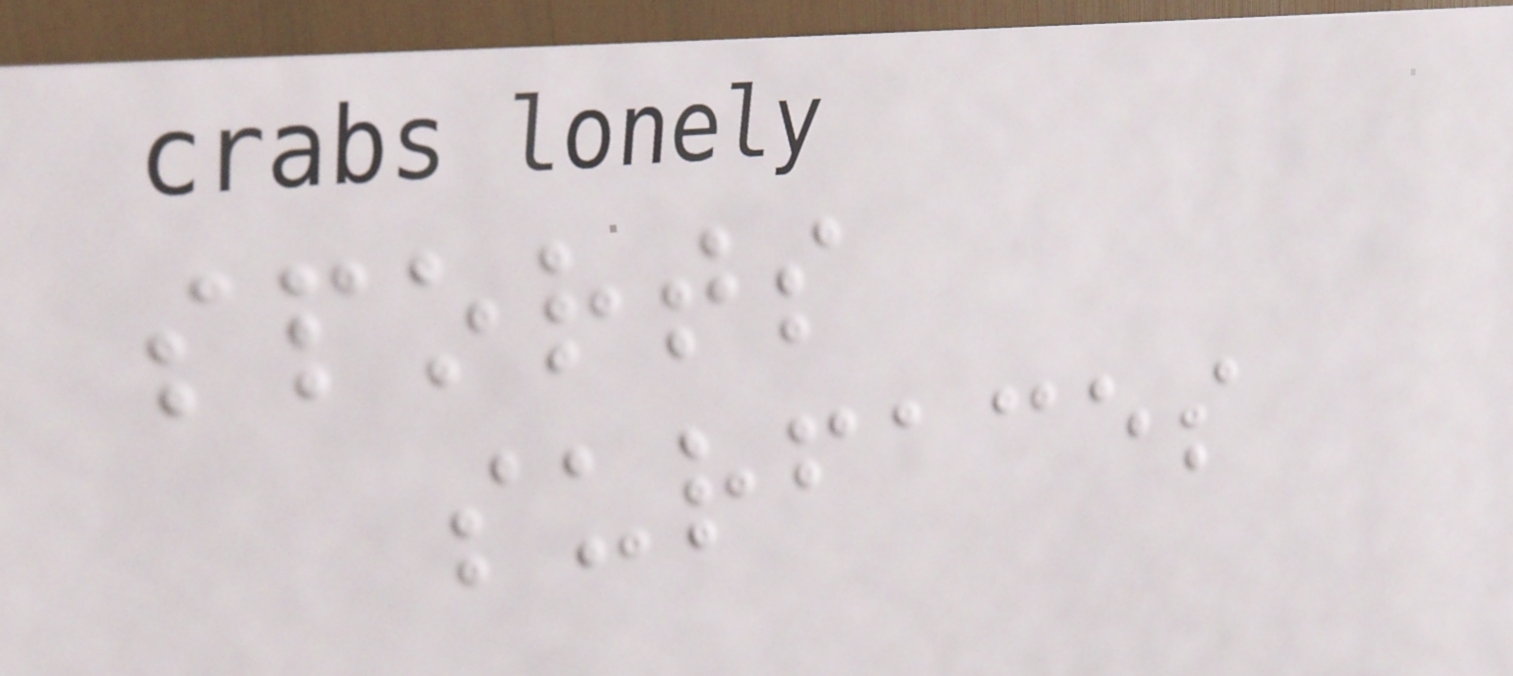sports
surfaces
